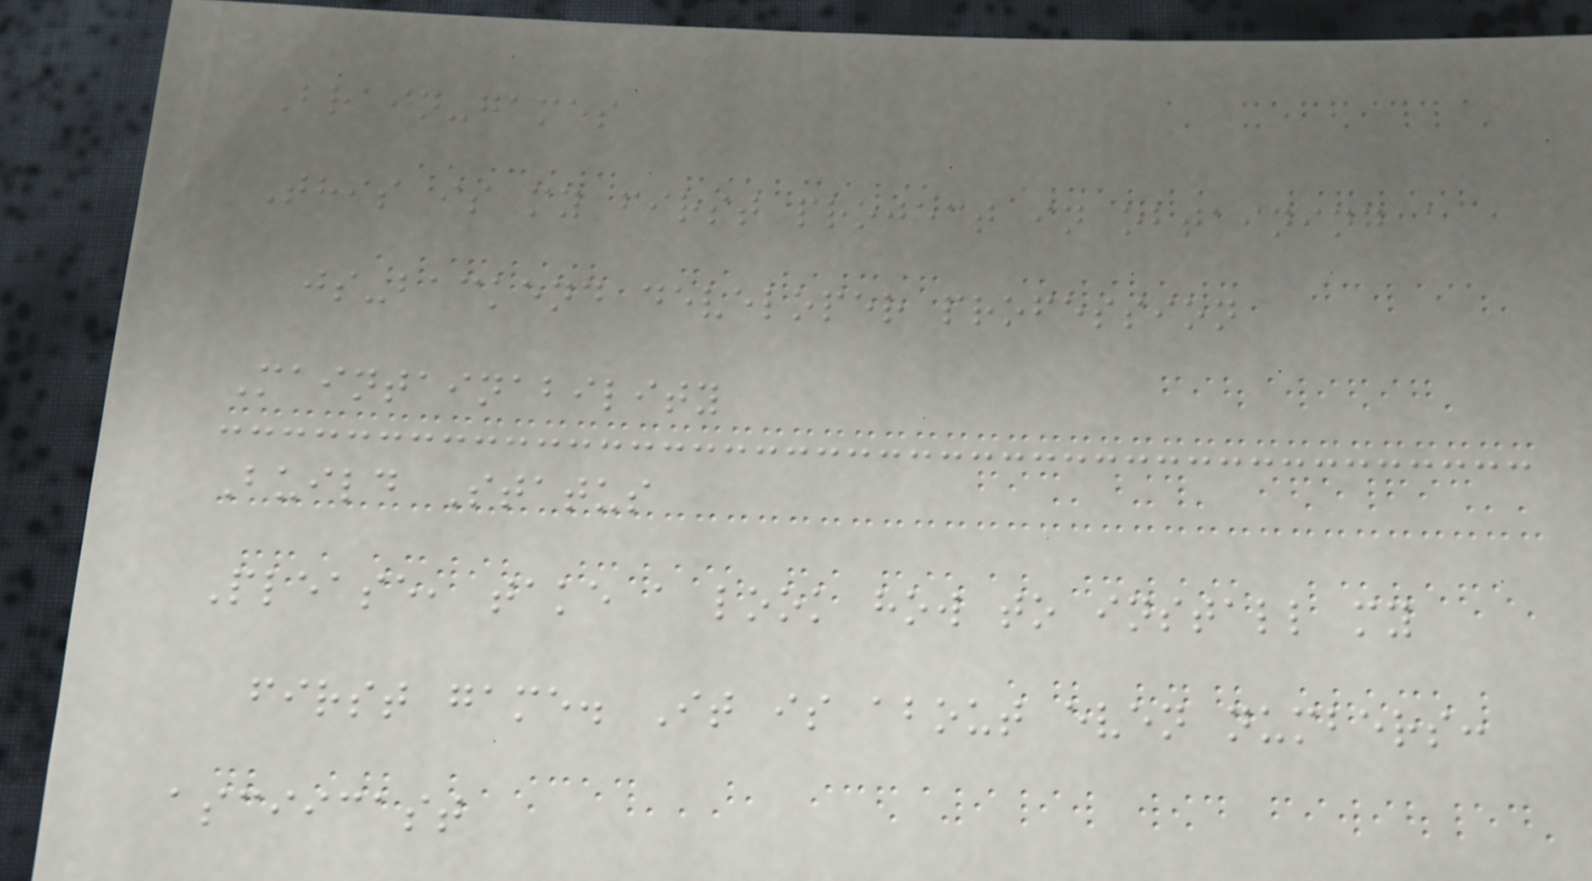Brain-games
This is my first project in obtaining a
js-backend developer profession
Maintainability
Build Status
Please, take a look how to install my
first game. It is about even numbers:
asciicast
